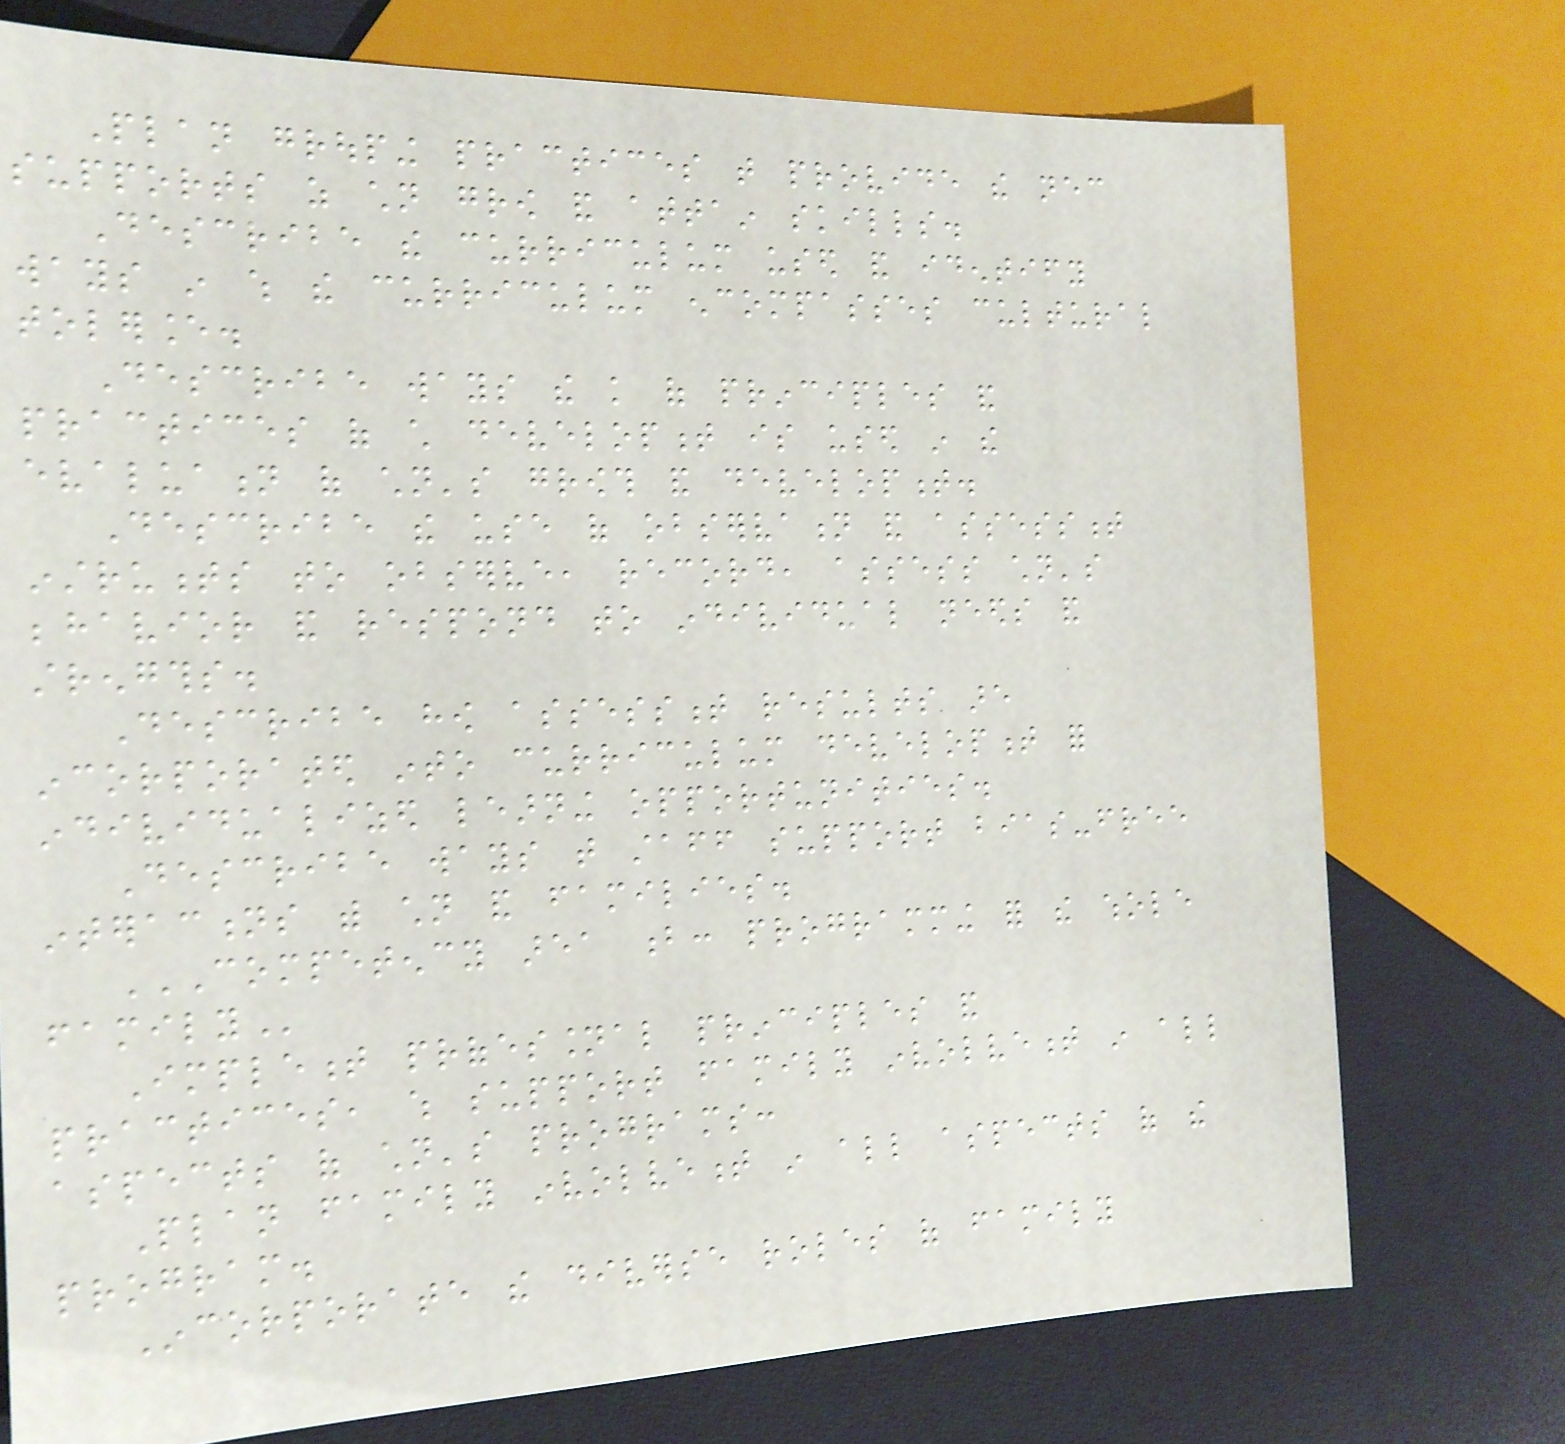Plan grouping practices that provide the necessary
supports as children grow and attain skills.
Describe the curriculum used and identify
ways in which the curriculum encompasses cultural
tolerance.
Describe ways the knowledge of principles and
practices of child development is used in the
evaluation of children's growth and development.
Describe the use of observation and assessment
instruments to observe, record, assess children's
behavior and respond to individual needs and
strengths.
Describe how assessment results are
incorporated into curriculum development for
individualized learning opportunities.
Describe ways that staff support bias-free
interactions with children and families.
COMPETENCY AREA B: PROGRAMMING FOR THE WHOLE
FAMILY
Implement professional principles and
practices, which support family involvement in all
aspects of children's programs:
Plan family involvement in all aspects of the
program.
Incorporate the diverse roles of family
